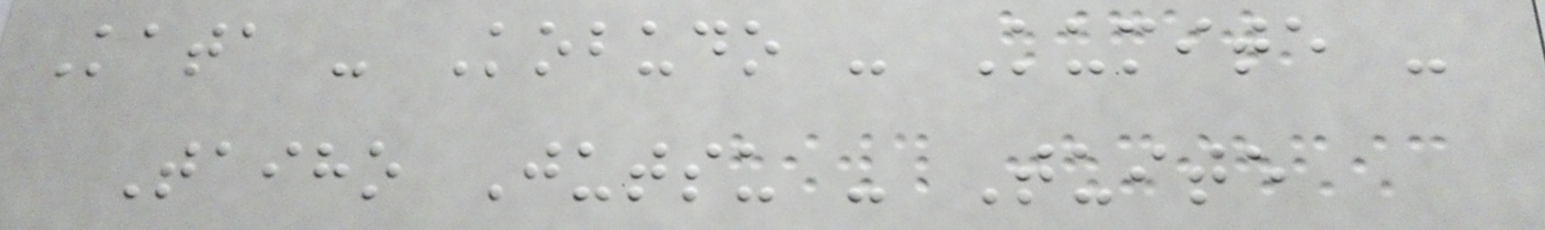Kata - Kobudo - Kumite -
Taiho Jutsu - Tuite
